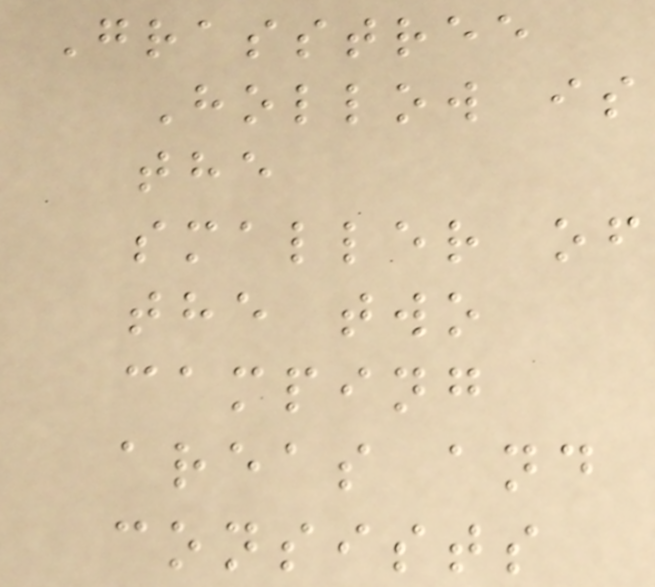Grasstree
Hollow is
the
smaller of
the two
camping
areas and
consists
